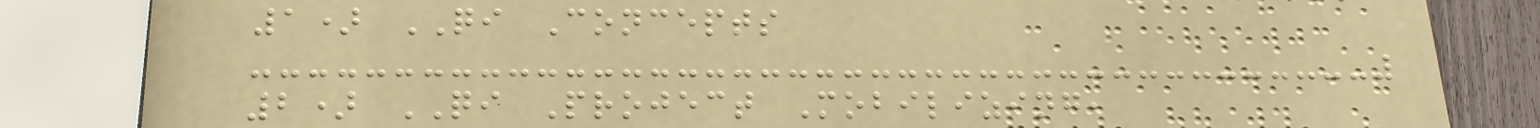1) QI Concepts
2) QI Project Mobilizing,
